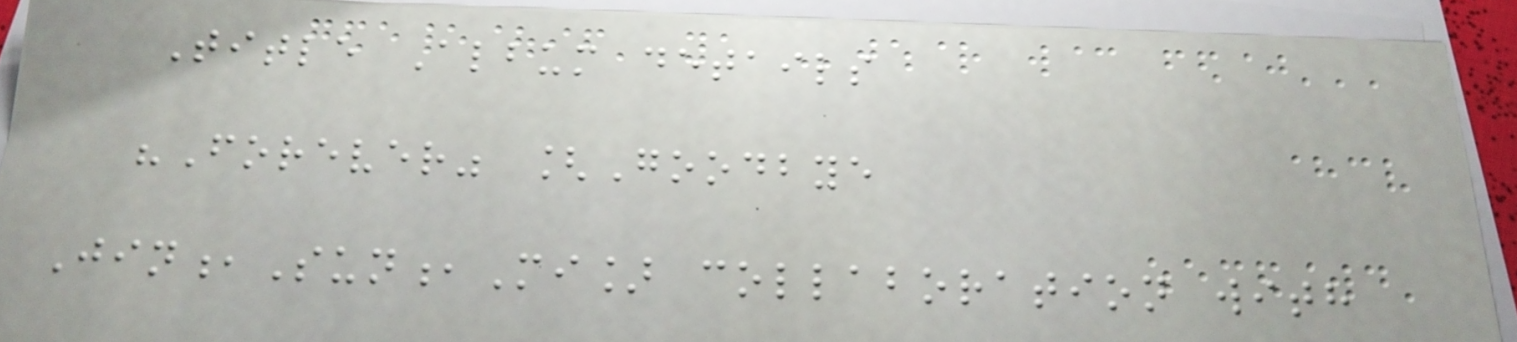Title Album details
"Forever" [Goodbye
Jin,Sun,Mi] collaboration with
